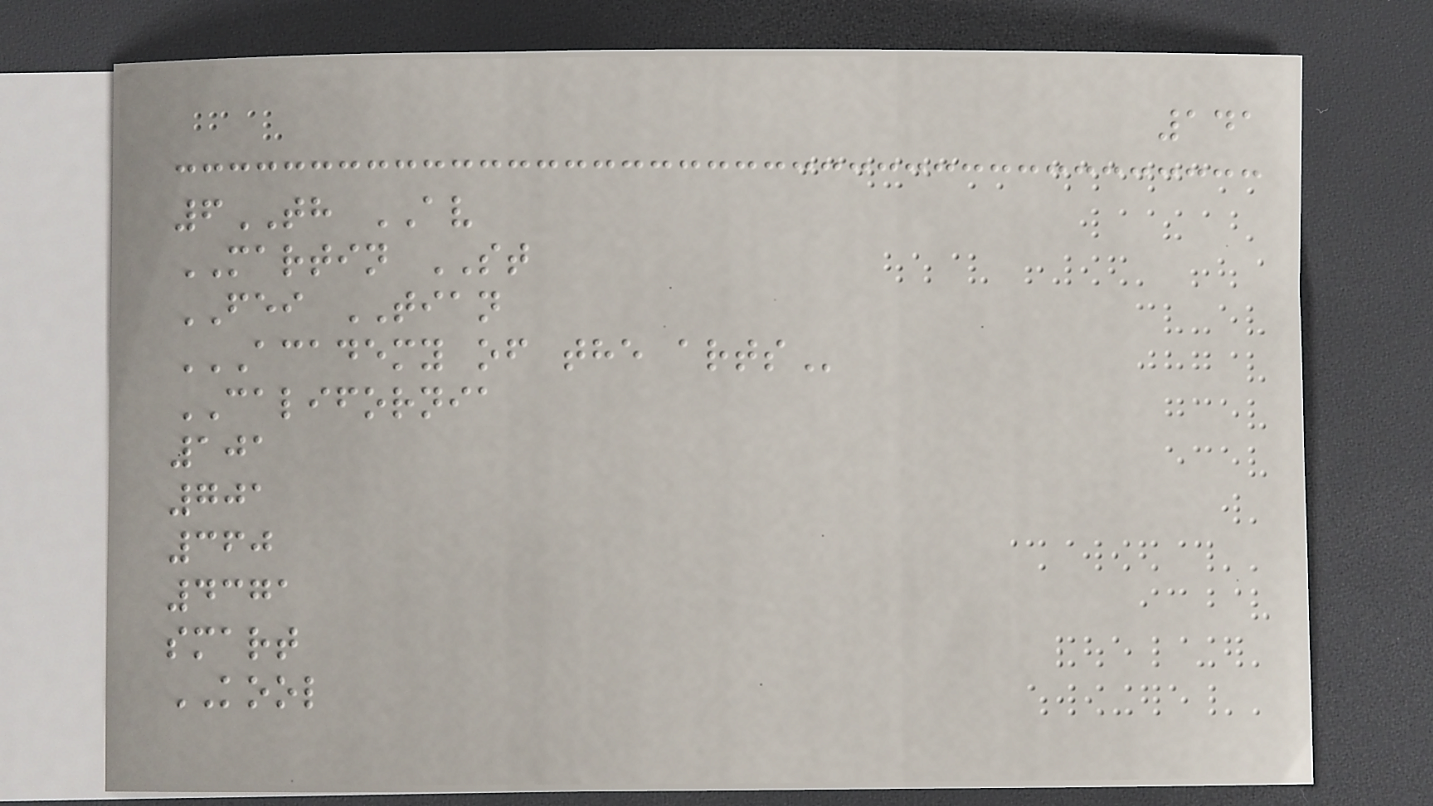141
6TH AV
MARTIN ST
FEI TIAN
ACADEMY OF THE ARTS
CALIFORNIA
101
701
360
4371
smart
KOOL
